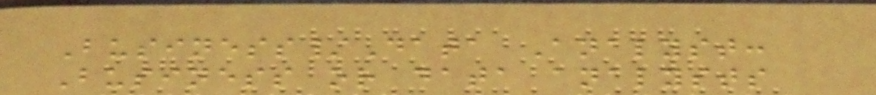Business/Data Analyst:
Business or data analysts
